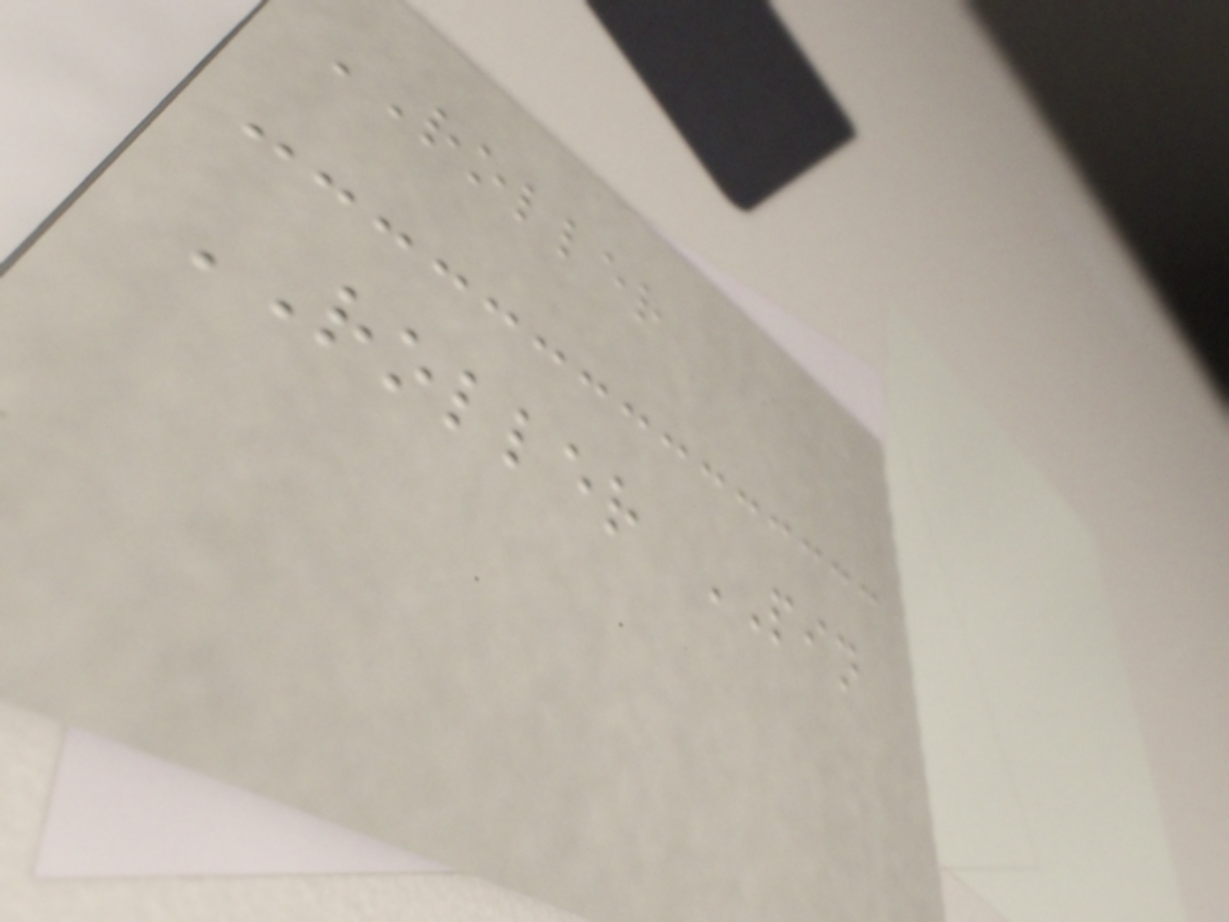ROLLER
ROLLER PIN
